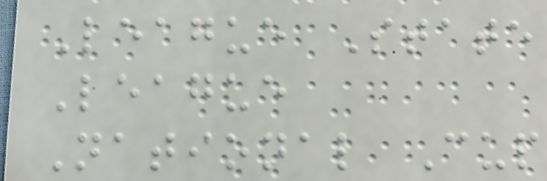League State
League
National Cup
